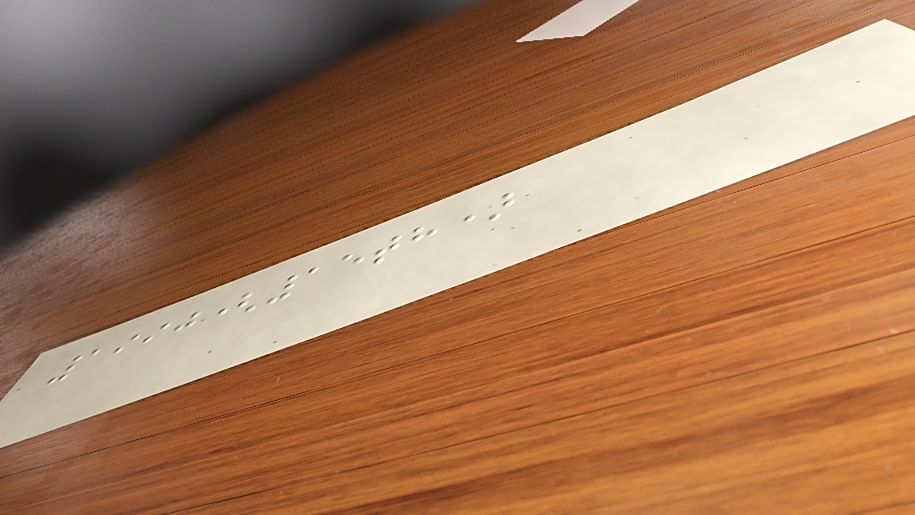1990(15th)
